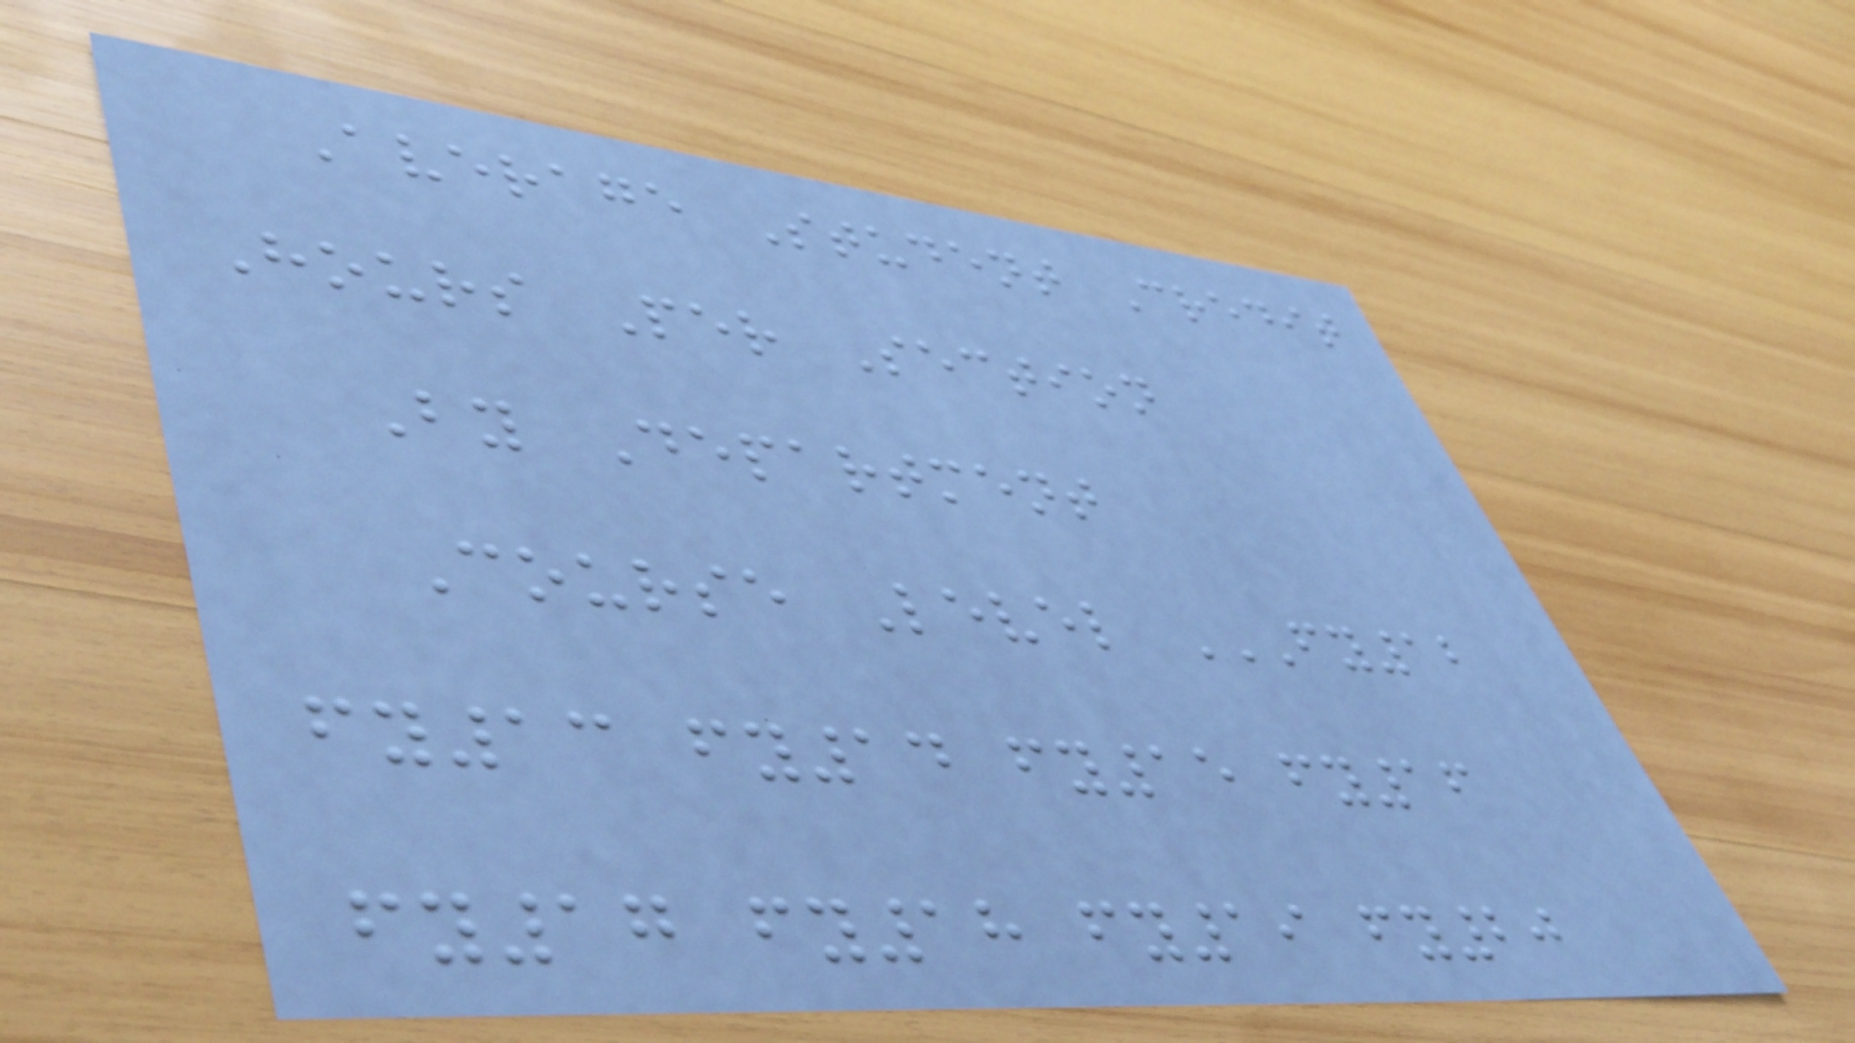Average Student Credit
Hours Per Section
By Department
Course Level FY12
FY13 FY14 FY15 FY16
FY17 FY18 FY19 FY20
